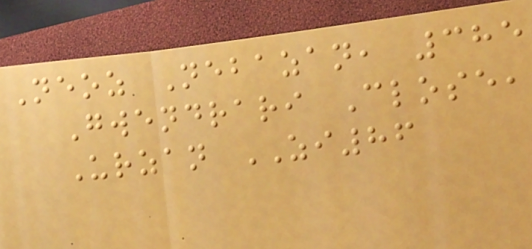Neoz Nebazan, 385
Gwendrari Close,
Urzan ZI86
